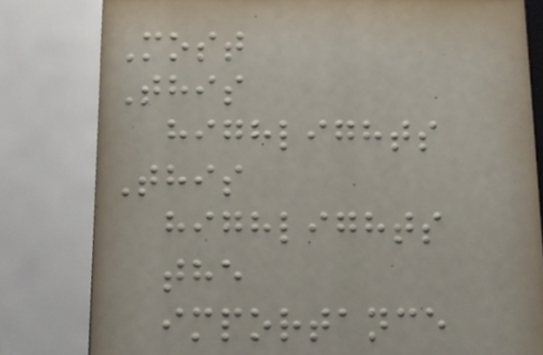Most
This
highlights
This
highlights
the
importance
